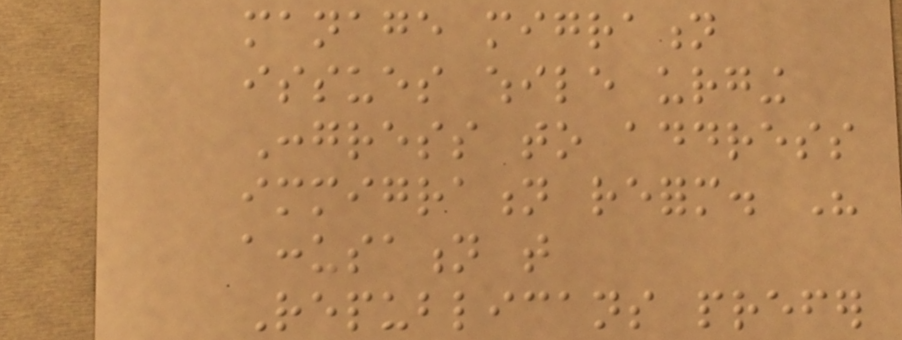manage migration
issues while urging
Congress to address
immigration reform. His
accusation that
Republicans prefer
